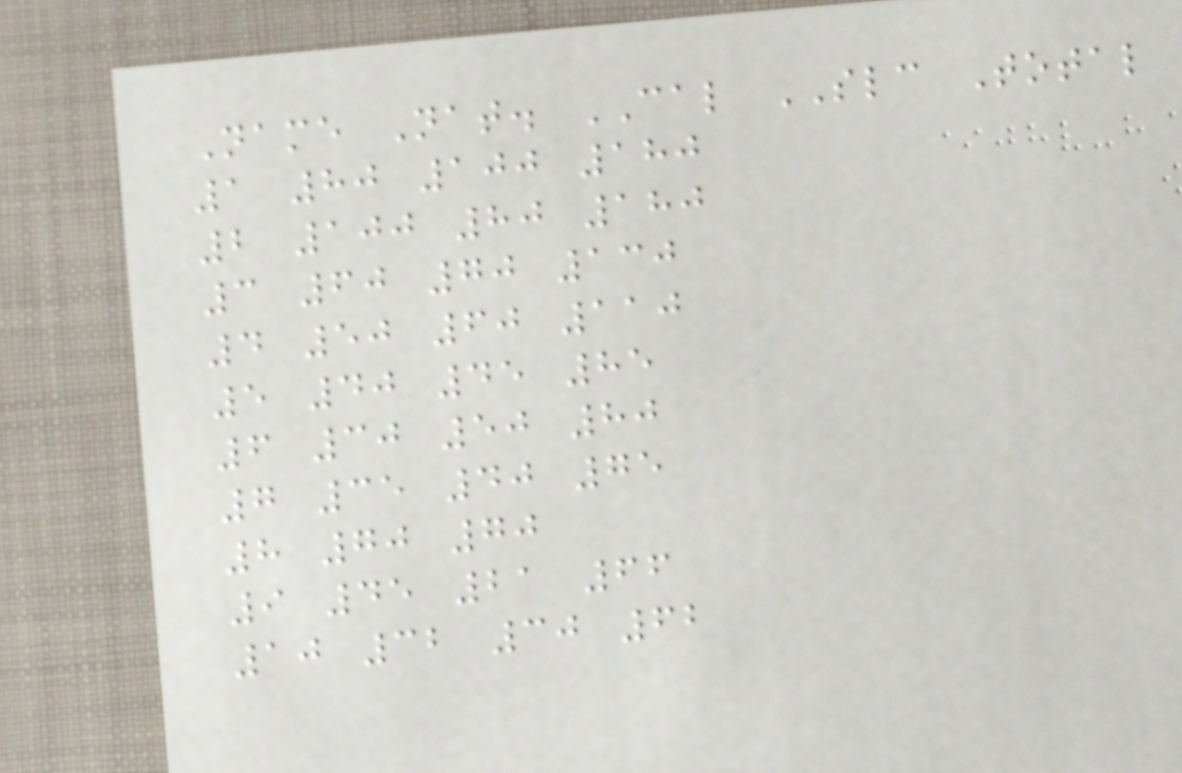Name Nat. CAL SLC Total
1 80 100 180
2 100 80 180
3 60 70 130
4 50 60 110
5 40 45 85
6 30 50 80
7 35 40 75
8 70 70
9 45 21 66
10 32 30 62
